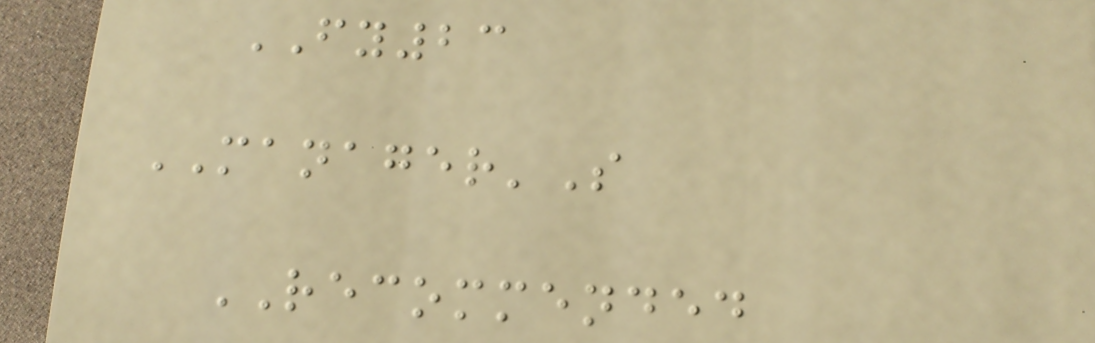FY23
MANAGER'S
RECOMMENDED
